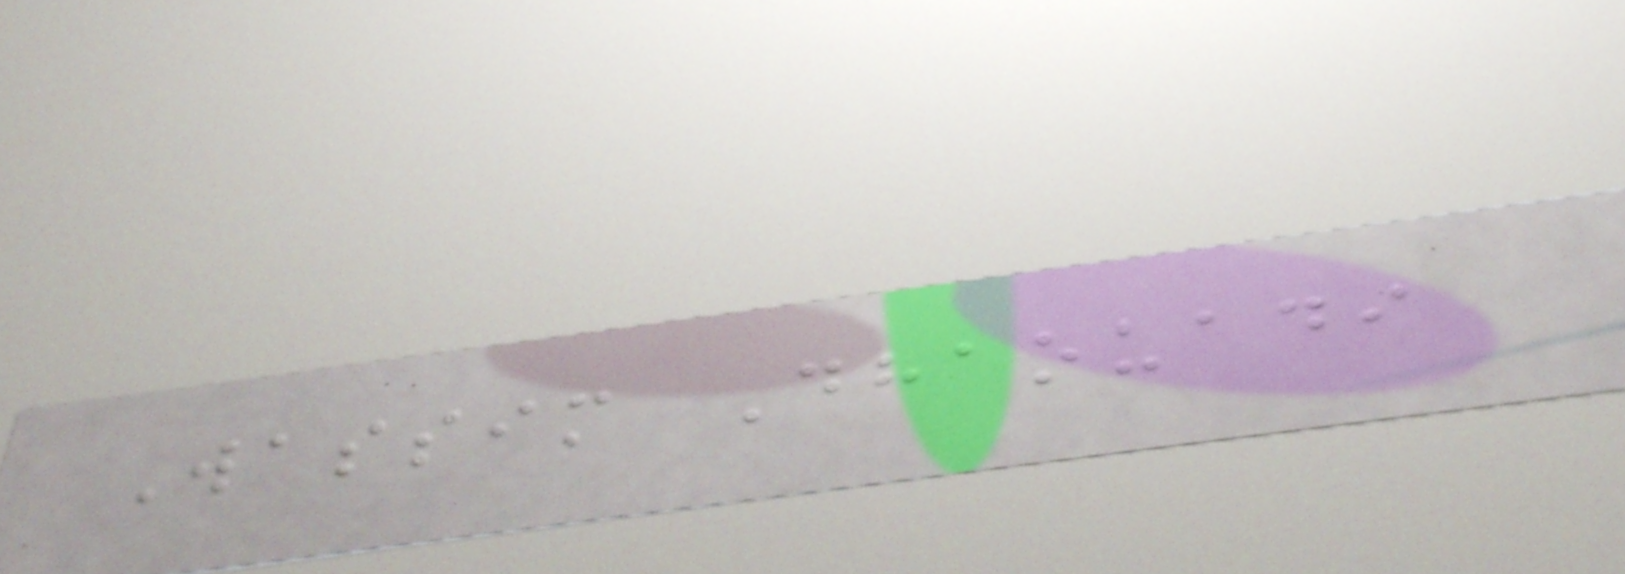Wassim Dhaouadi
